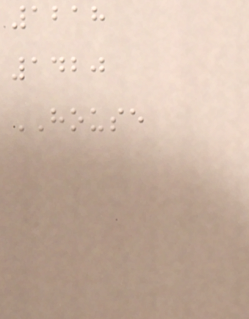1218
1420
HOUSE
